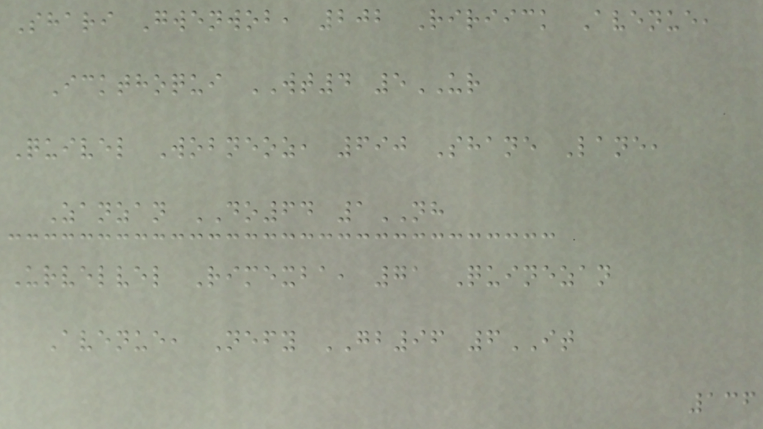Shari Gwenwob, 202 Ririick Avenue,
Ickthoqui WT4 5UR
Quivel Wobneoz, 690 Shane Lane,
Zanzan DO64 1NH
Urvelvel Rimexba, 71 Quinezan
Avenue, Nefy GB96 6IT
136
